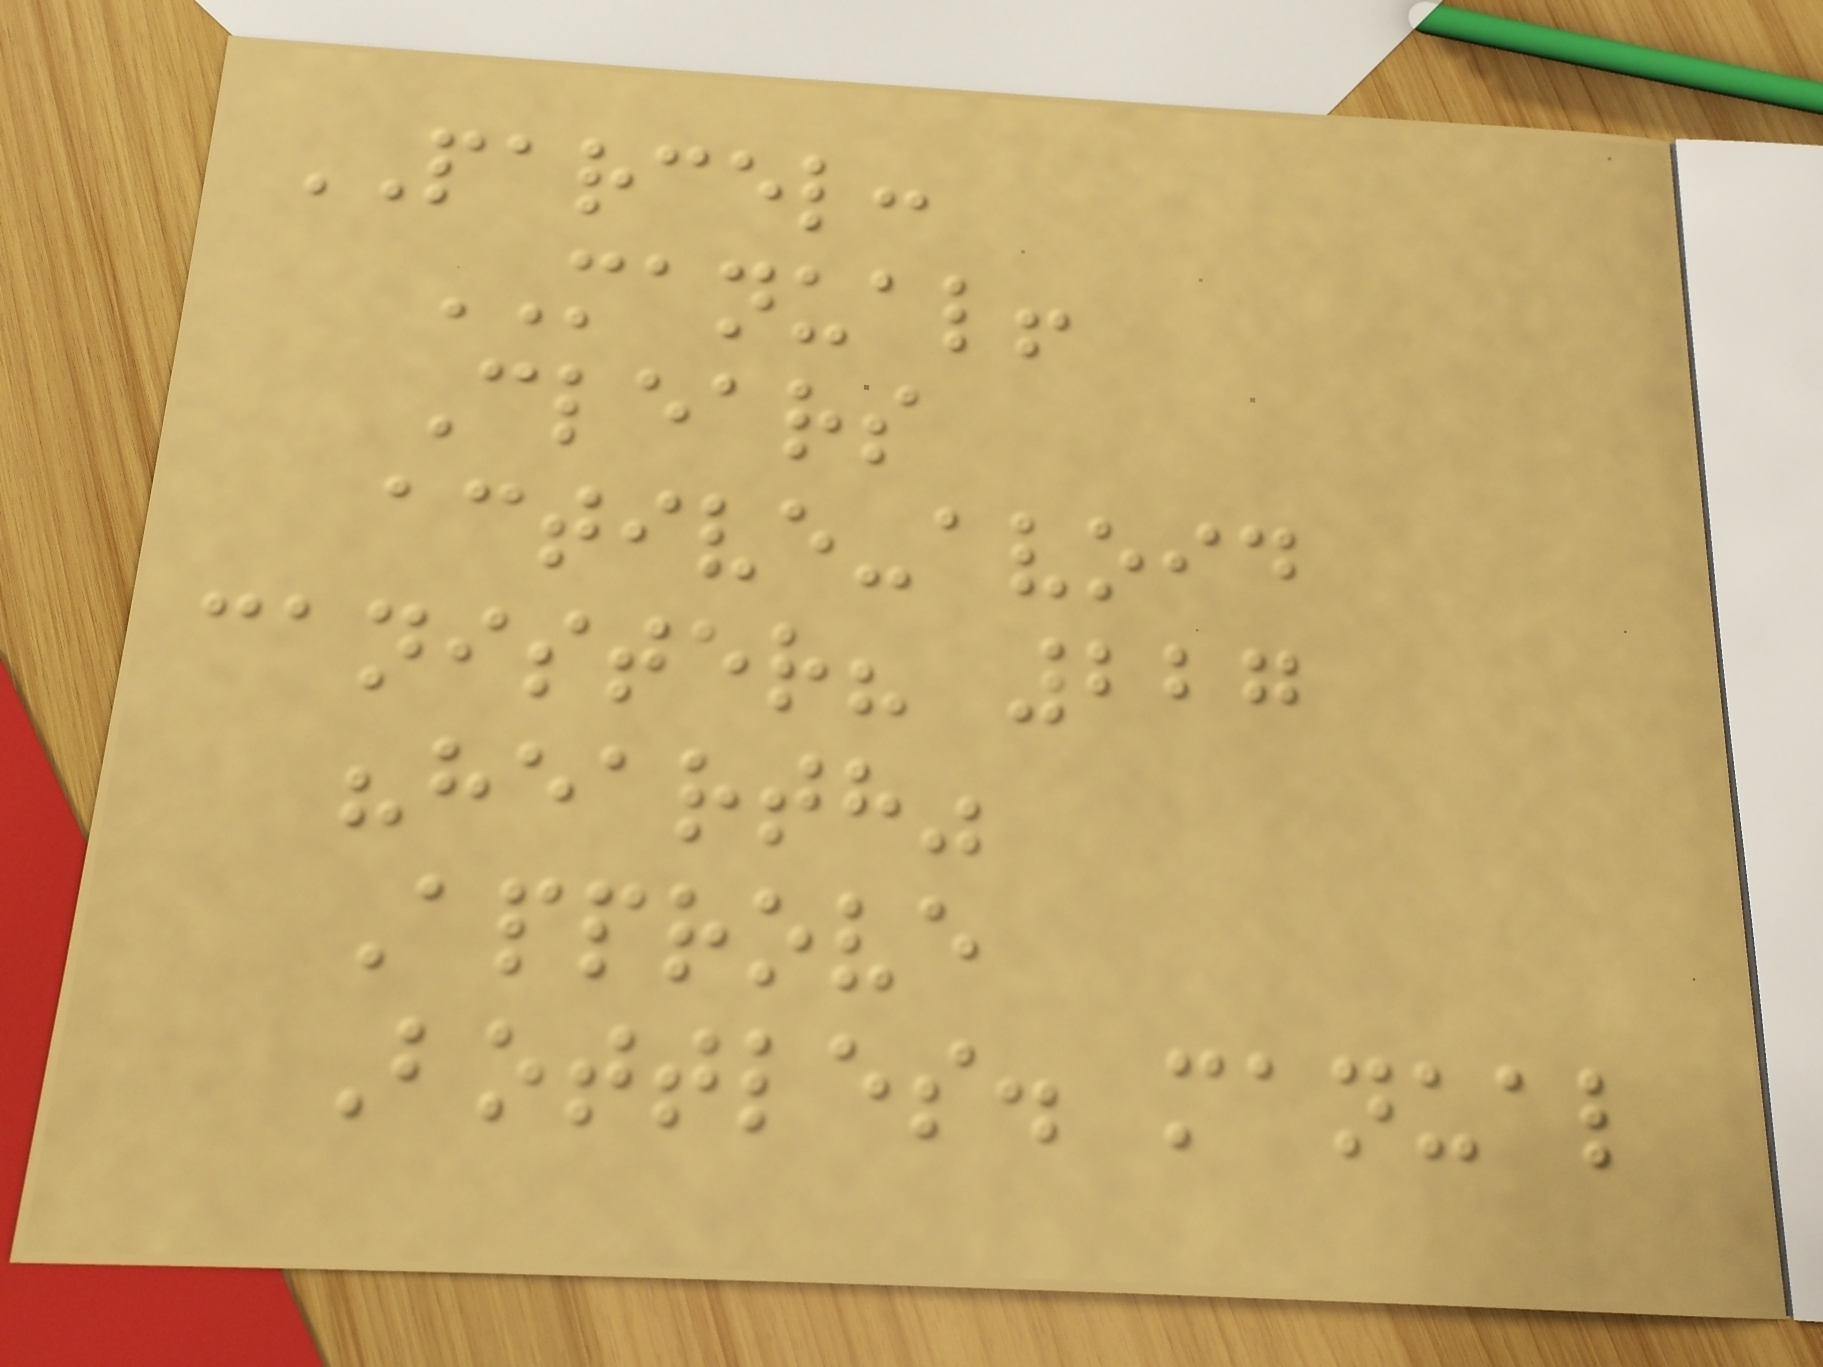PARCEL:
MANUAL!
Clears
active-avoid
canister? 227
"hearth"
Approve
Bottles. manual
